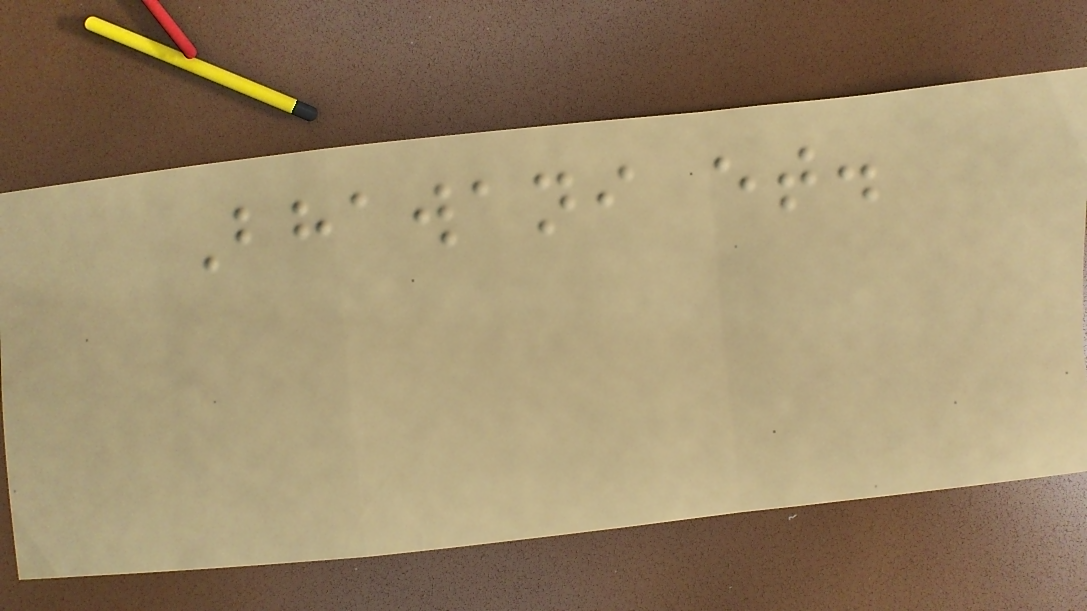Bhawani et.
